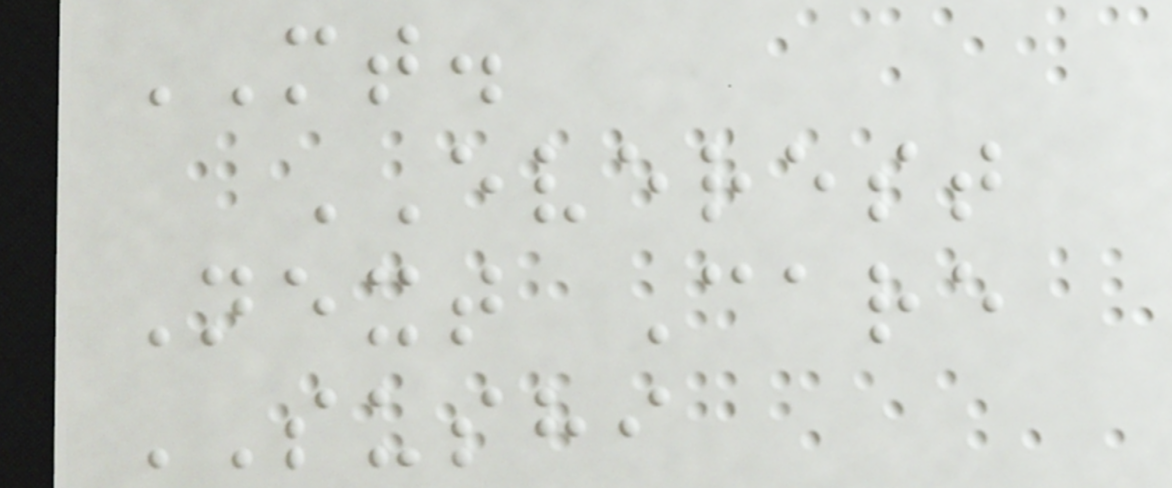MT.
EVEREST
Next Care
SUSHI
